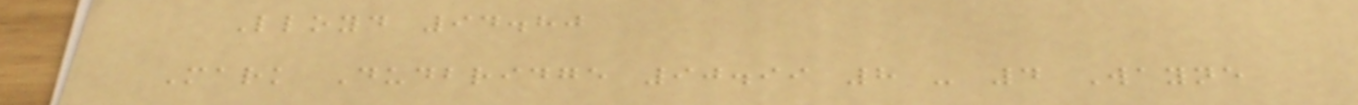Lloyd 94.80
Mark Dudbridge 90.99 8 - 4 Wayne
